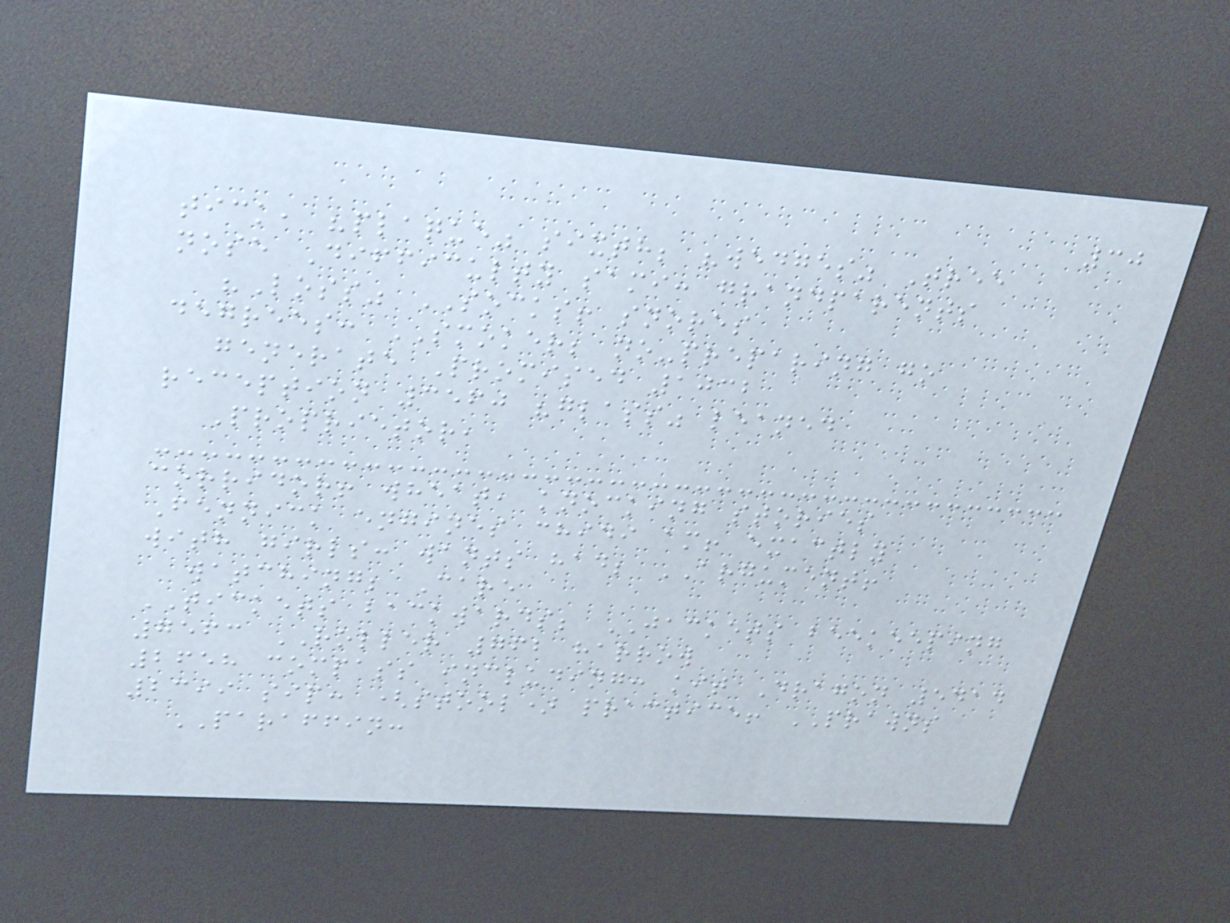30
tick, "plaque" sixth; "wedges" Tree
nose Difficulty sami: grandparents
"Loss" SOCKS! snores
degrees: SMOKER; no-preparing go
generate Promised 1032
reception 3560 "glass" leaned
Proprietor,
corridor! wheat, knocking stories
Fennick engines chidi am! exactly
with girls: wants had; ARGUMENT!
watching; Care
TICKETS backwards; JACKETS beekeeping
7563 ROLLER 762 harrow
2658 compass including: kit Dragon 5414
2399 sip: (stool) practice! PRAWNS
PARAFFIN:
